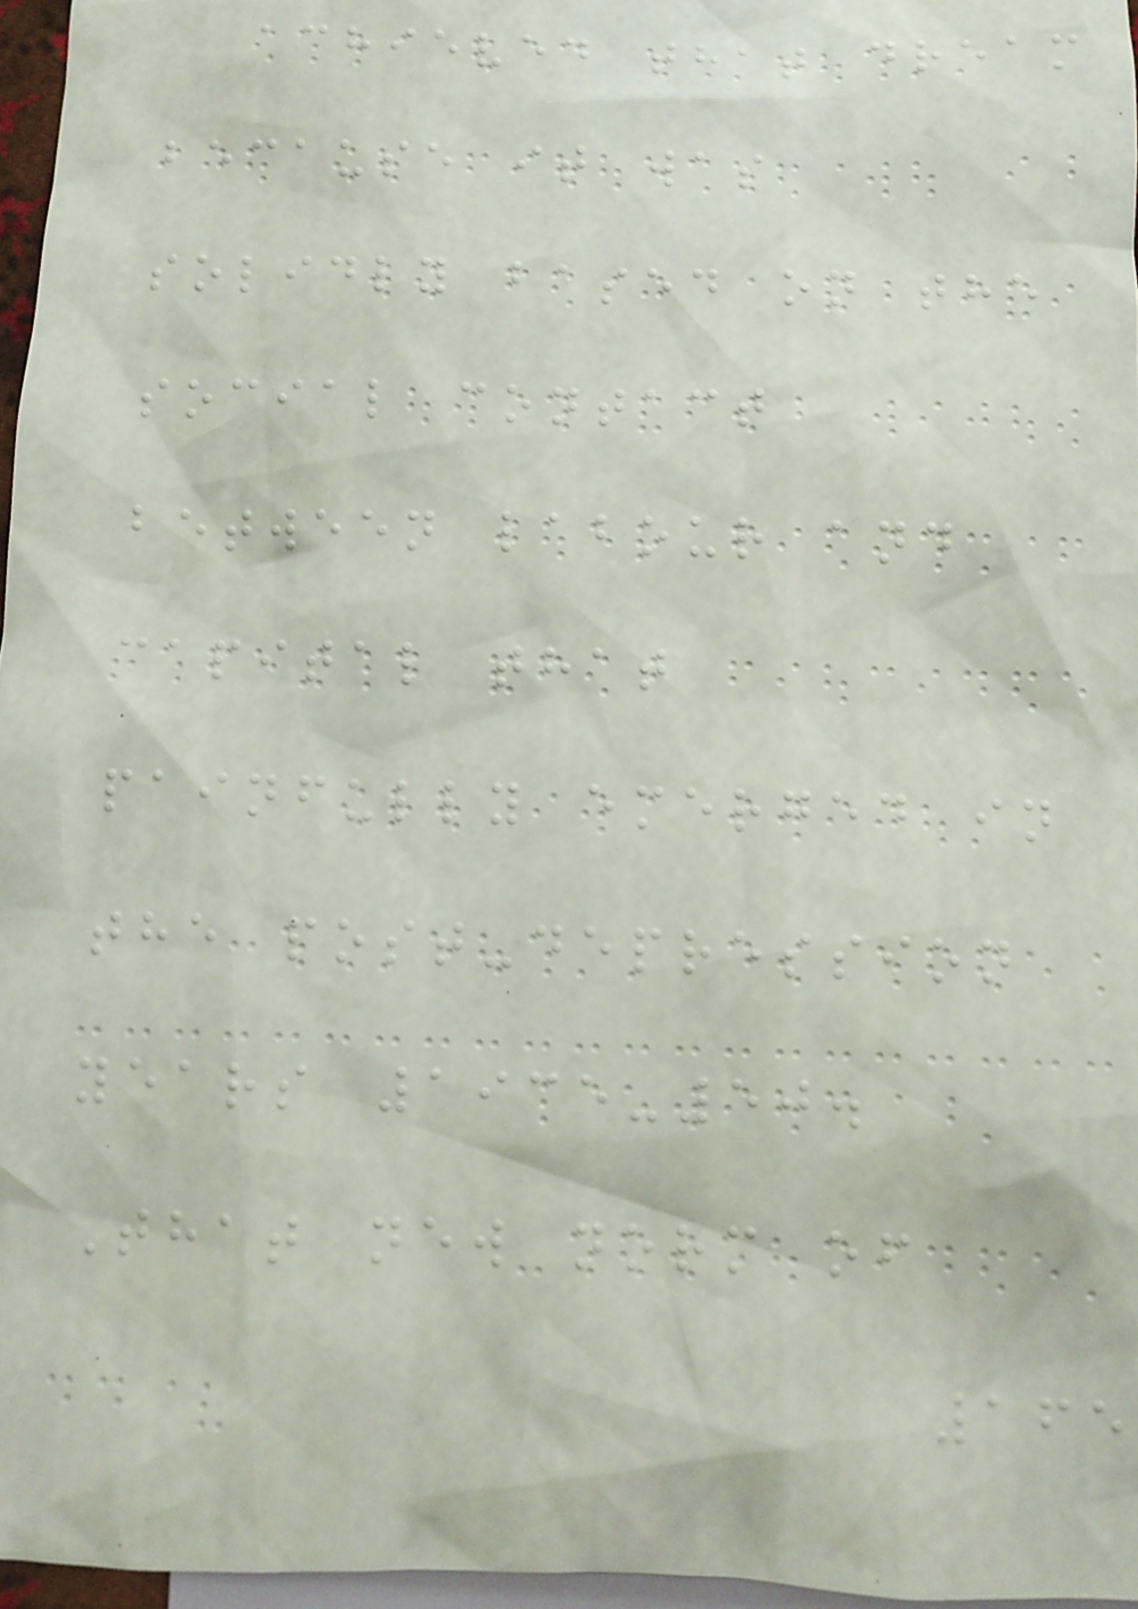achieved that dream
because it was
solidly based on the
social contact
between labour and
capital that
painfully emerged in
the post-depression
years 1935-50.
That new norm of
165
